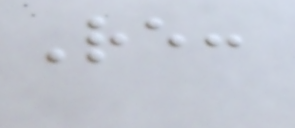Re:
